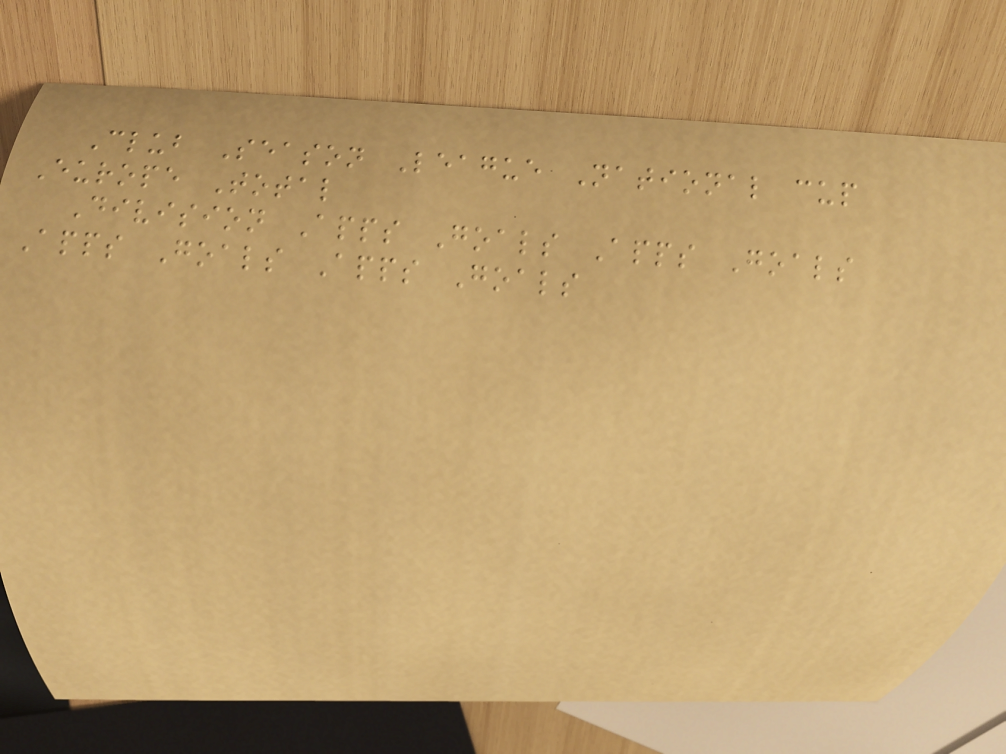Club Season League National cup
Europe Total
Division Apps Goals Apps Goals
Apps Goals Apps Goals
